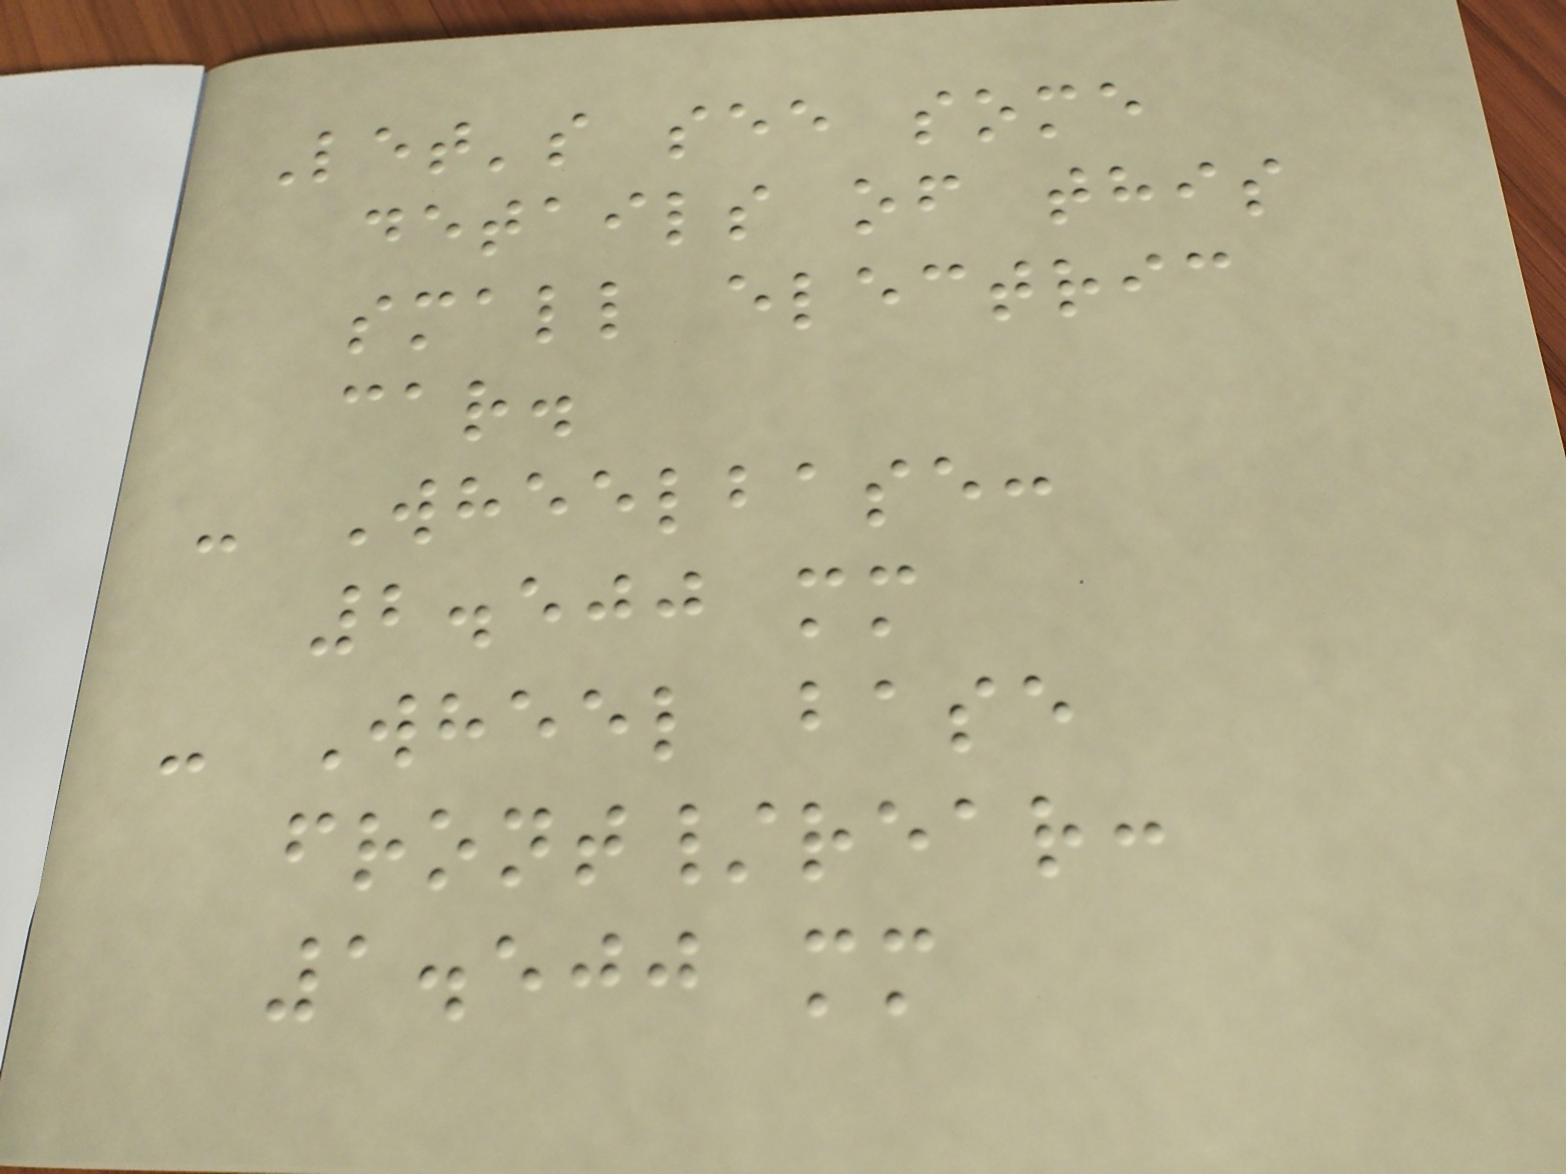Let's see some
details of this
small electric
car.
- Wheelbase:
2.500 mm
- Wheel base
front/rear:
1.500 mm
